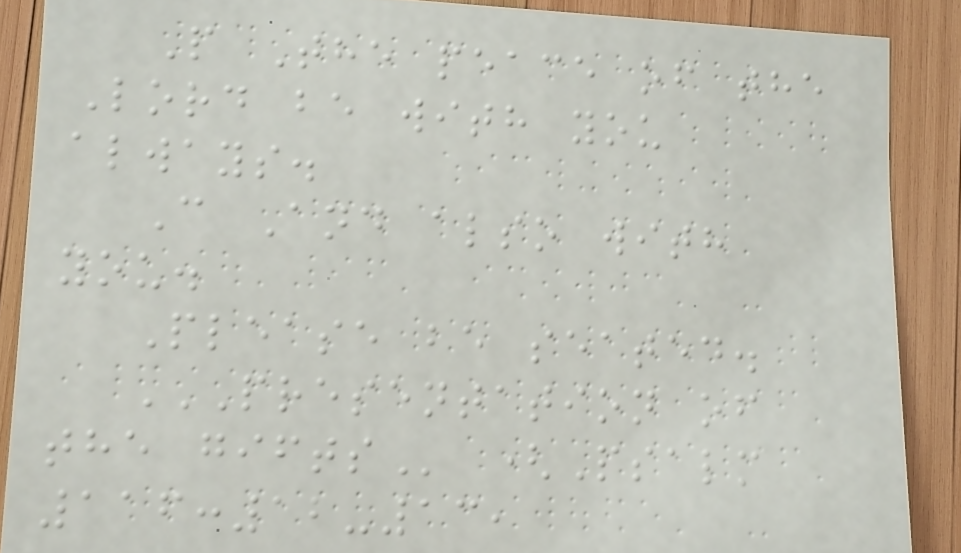P The peace of the
Lord be with you
always.
C And also with
you.
Please be seated.
PRESENTATION OF
THE GIFTS (Psalm
116:12-13,
